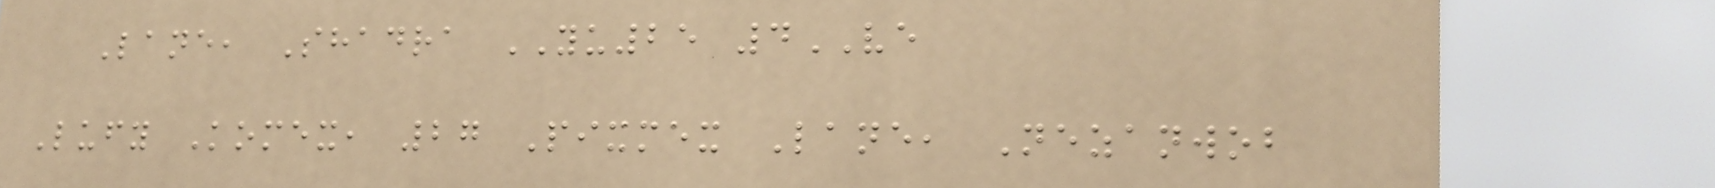Lane, Shadra YU25 4VE
Lufy Komex, 27 Pixmex Lane, Nezanwob
